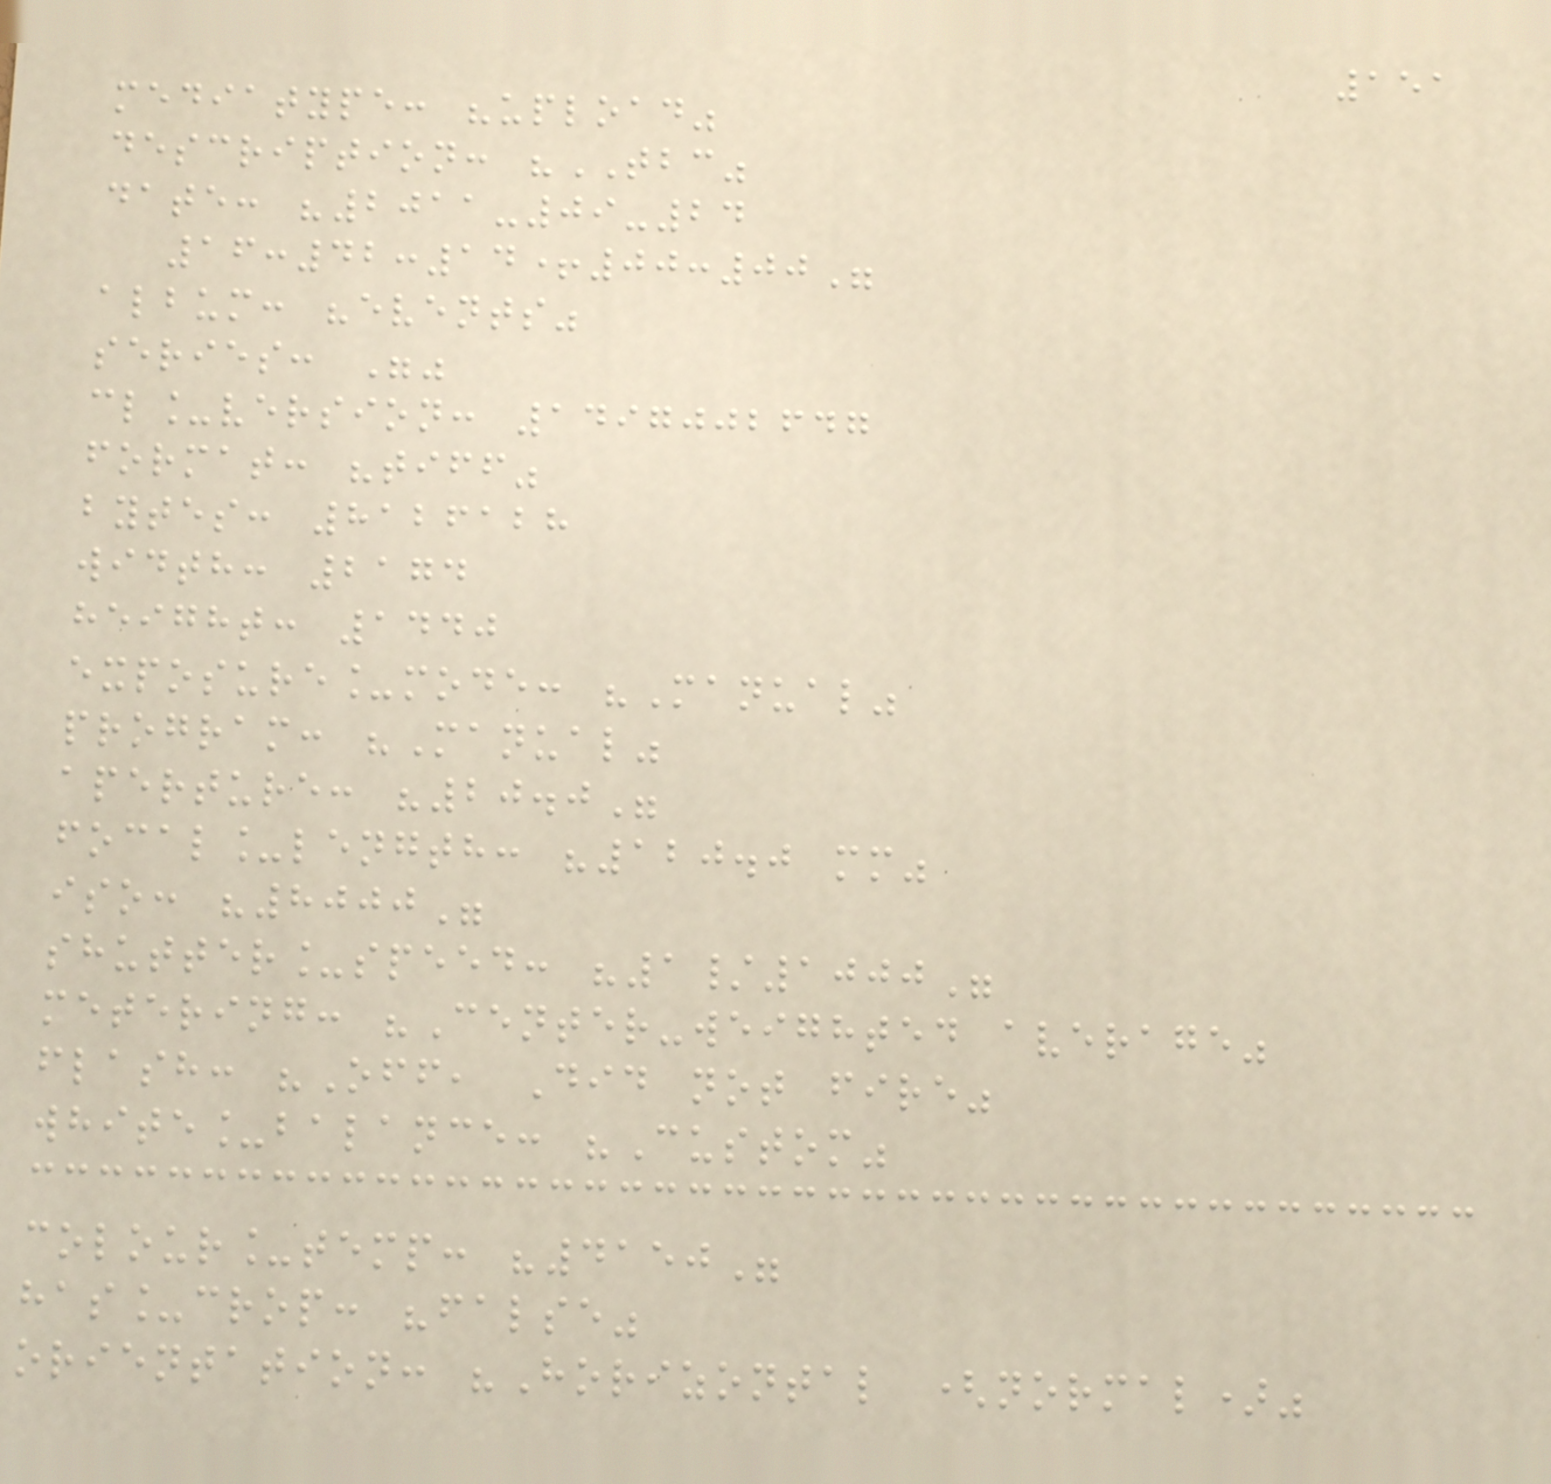151
mediatype: "upload"
description: "TBC"
date: "2011-09-24
16:42:14+00:00"
album: "events"
series: ""
cl_version: 1497002647
format: "tiff"
bytes: 8126128
width: 2174
height: 1440
exposure_mode: "Manual"
program: "Manual"
aperture: "20.0"
focal_length: "120.0 mm"
iso: "8000"
shutter_speed: "1/1000"
metering: "Center-weighted average"
flash: "Off, Did not fire"
white_balance: "Custom"
colour_temp: "4150"
has_crop: "false"
orientation: "Horizontal (normal)"
